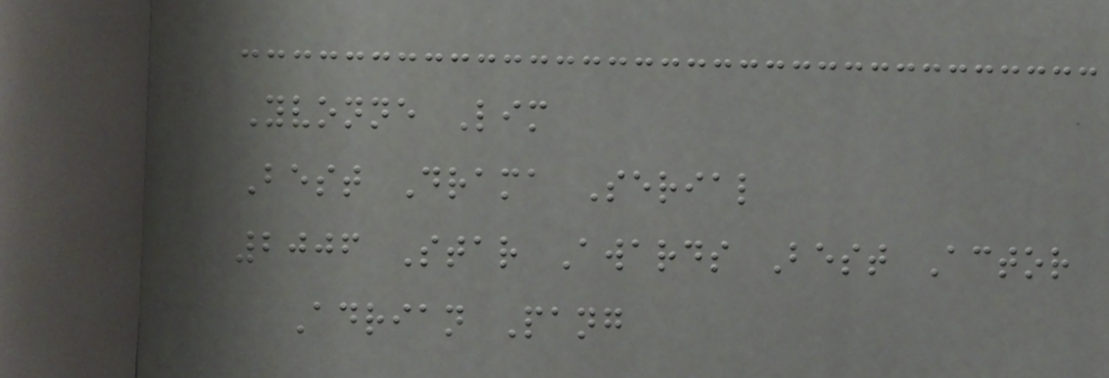Yvonne Lim
Best Drama Serial
2006 Star Awards Best Actor
Adrian Pang
